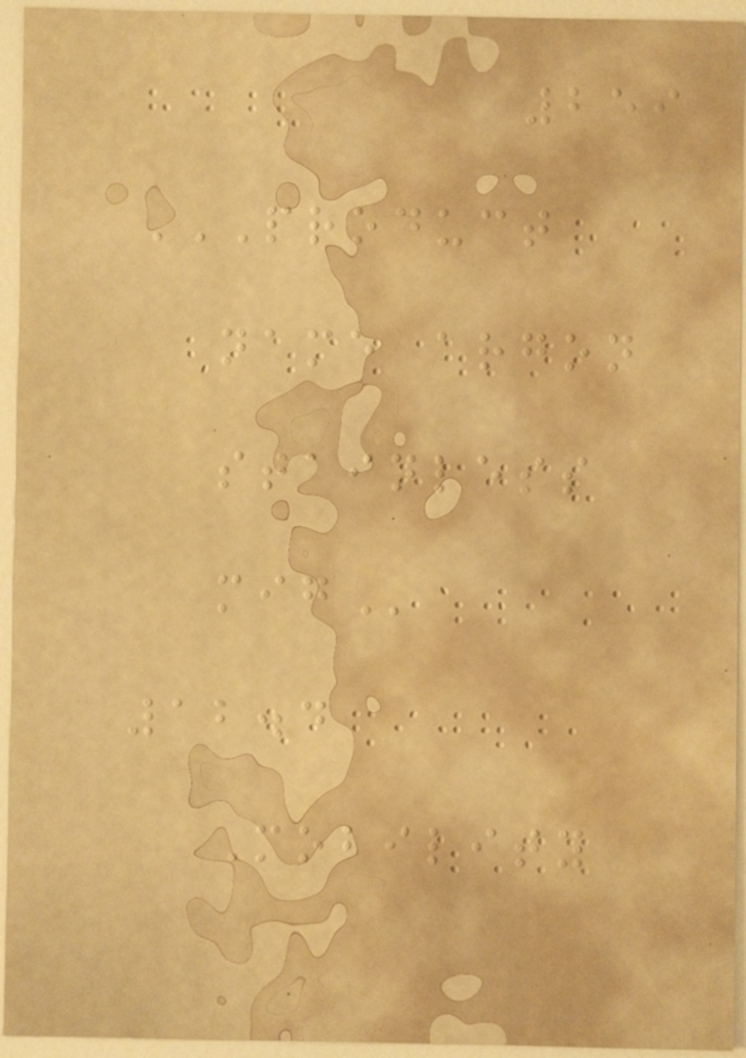259
PRODUCT
NAME ARGON
STAINLESS
MIG
12.4
Mobility
